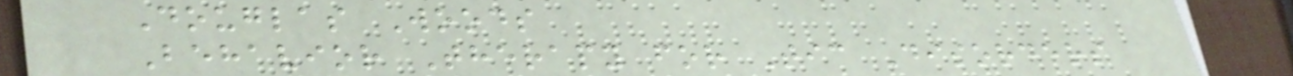Douglas Woods
Behavior Therapy for Tic Disorders
